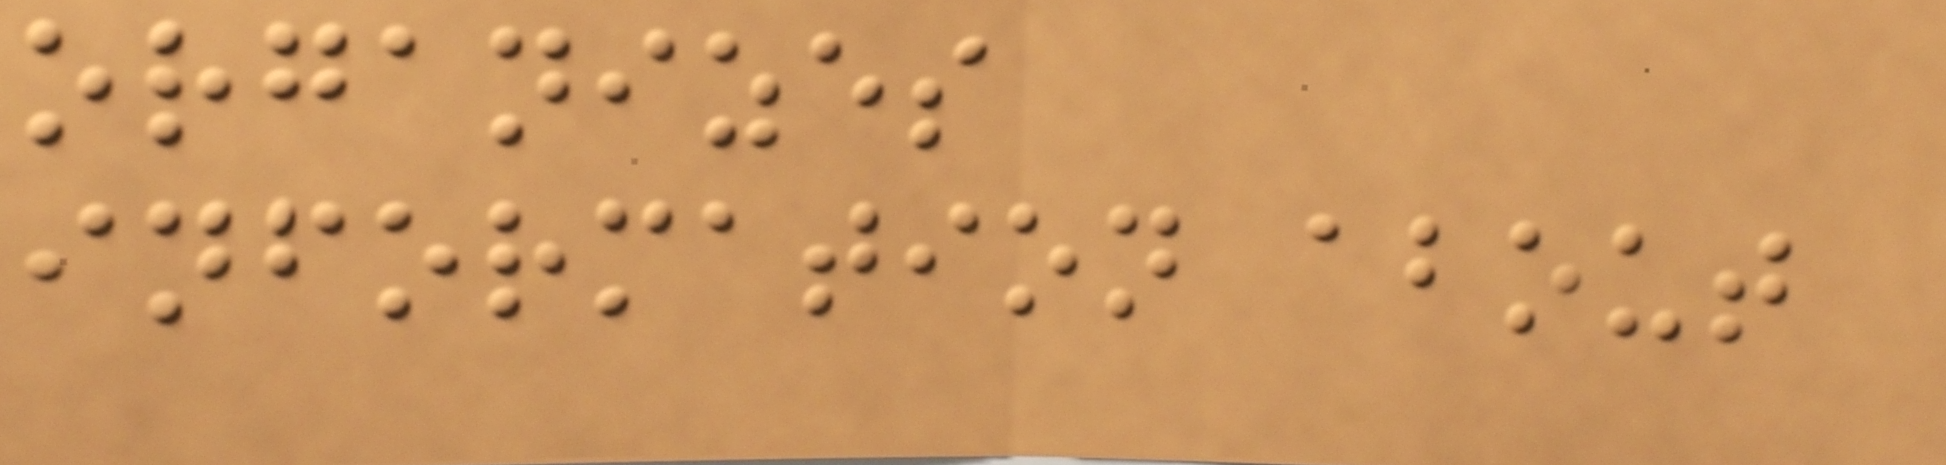organizes
information about
